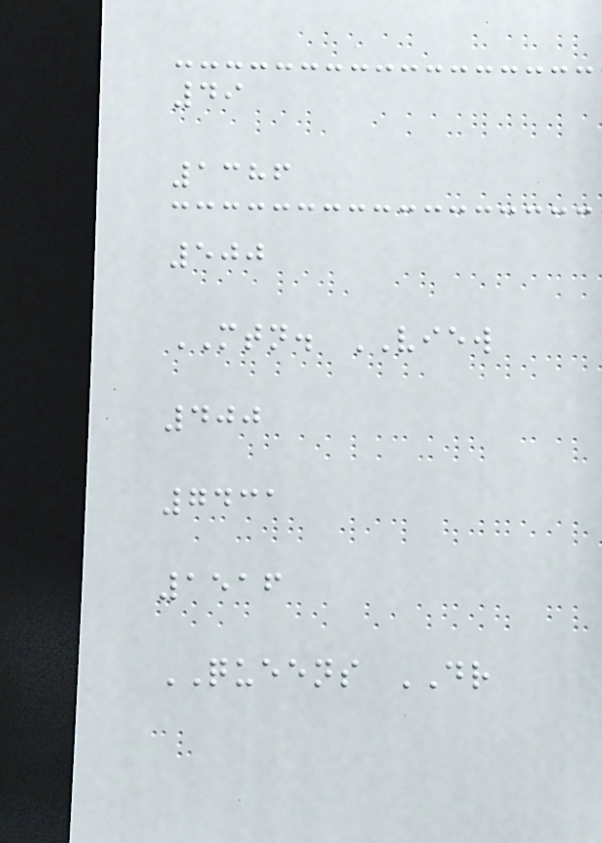49
1386
500
MTN. VIEW
400
7431
1516
QUEENS DR
